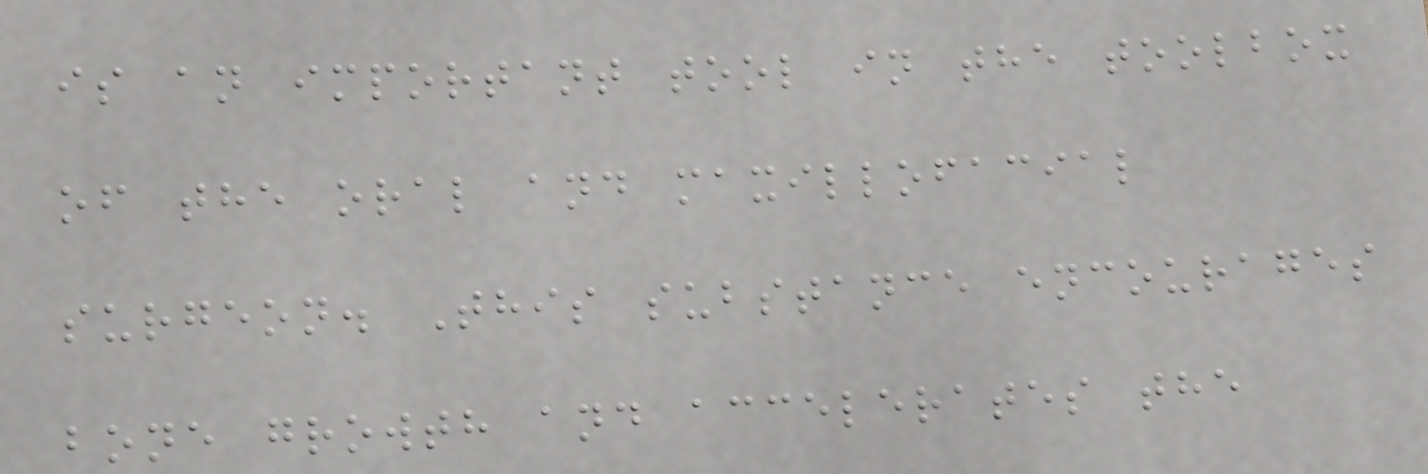is an important tool in the toolbox
of the oral and maxillofacial
surgeon. This substance encourages
bone growth and accelerates the
